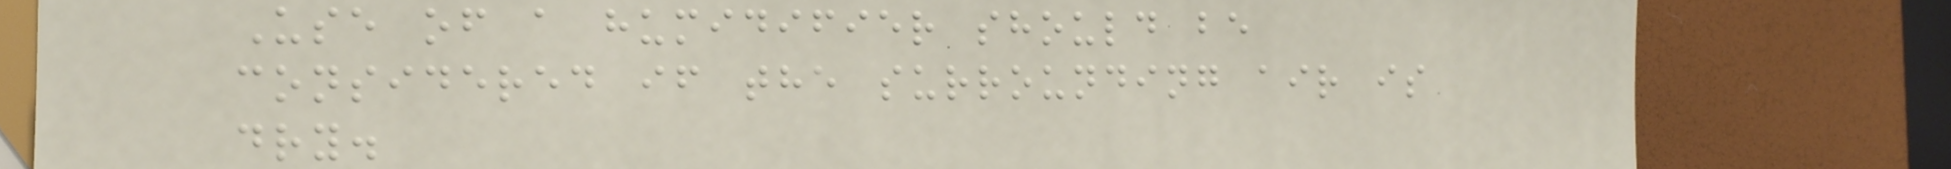Use of a humidifier should be
considered if the surrounding air is
dry.
